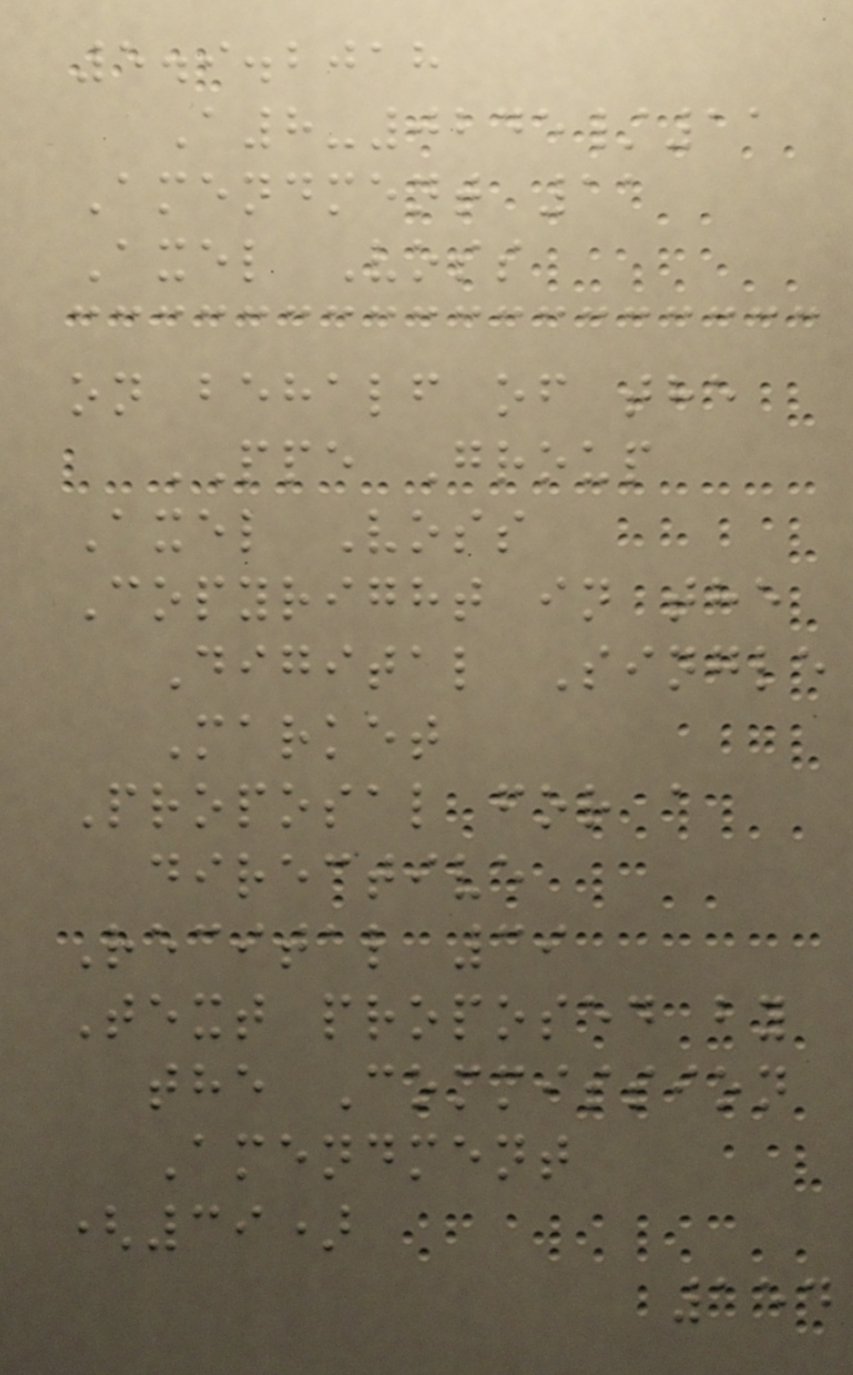5.9.2018
A8-0245/11
Amendment 11
Axel Voss
on behalf of the
PPE Group
Axel Voss
Copyright in the
Digital Single
Market
Proposal for a
directive
Recital 39
Text proposed by
the Commission
Amendment
(39)
154
